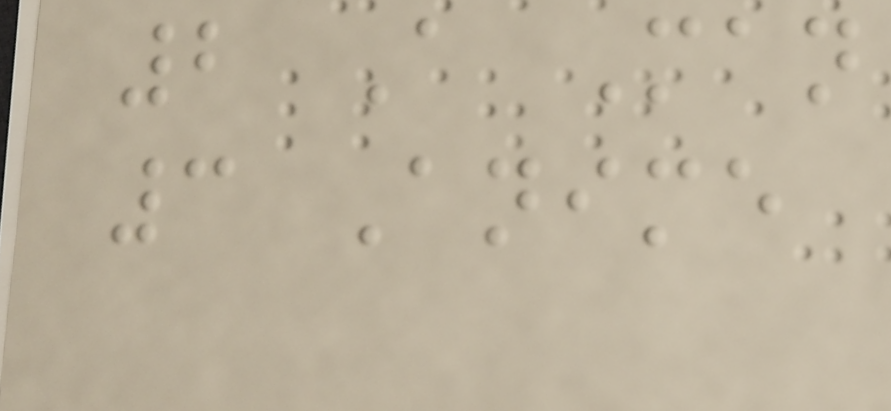2 A Man
3 Anime
